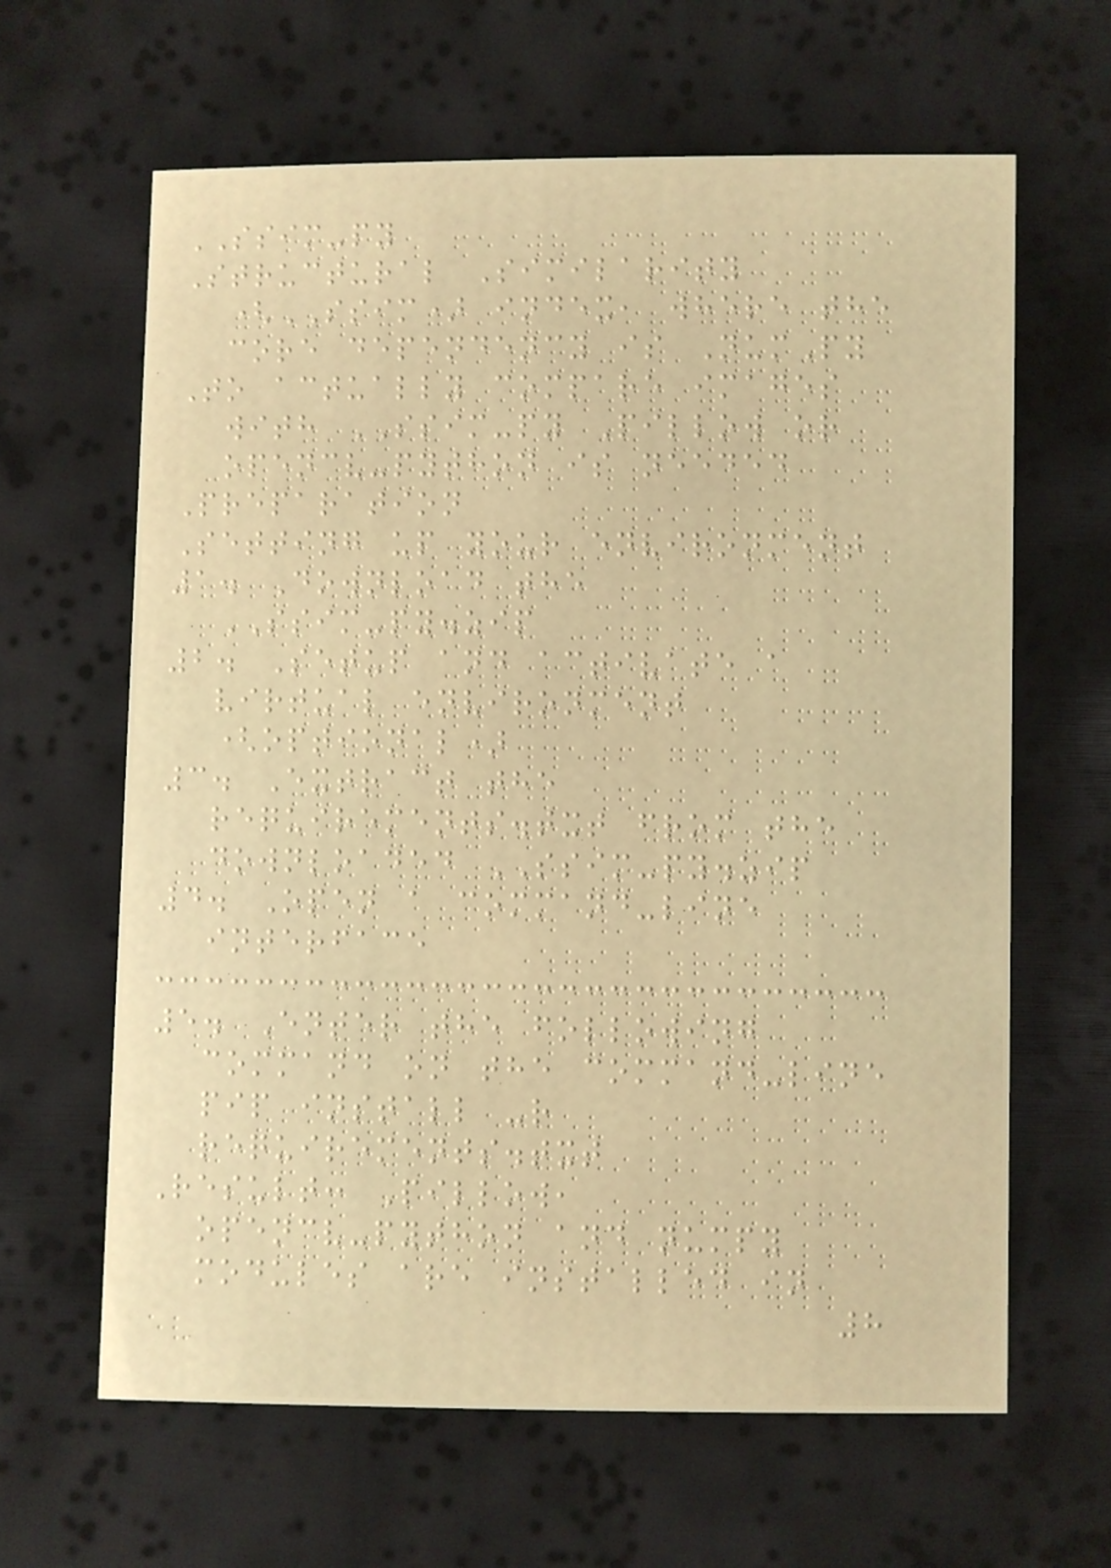SSIM-py
Structural Similarity
(SSIM) index, where the
core dependency is NumPy
To actually compare images
with SSIM-py Pillow or
opencv-python is needed
Preparation
Setting up your environment
1. Download the
SSIM-py.zip
2. Setup and activate a
virtual environment
(optional)
3. Extract the
requirements.txt from the
downloaded SSIM-py.zip
4. Open a command-line
interface
5. Enter the following
command on the command-line
pip install -r
requirements.txt
Result: Pillow,
opencv-python and numpy
modules are installed in
8
